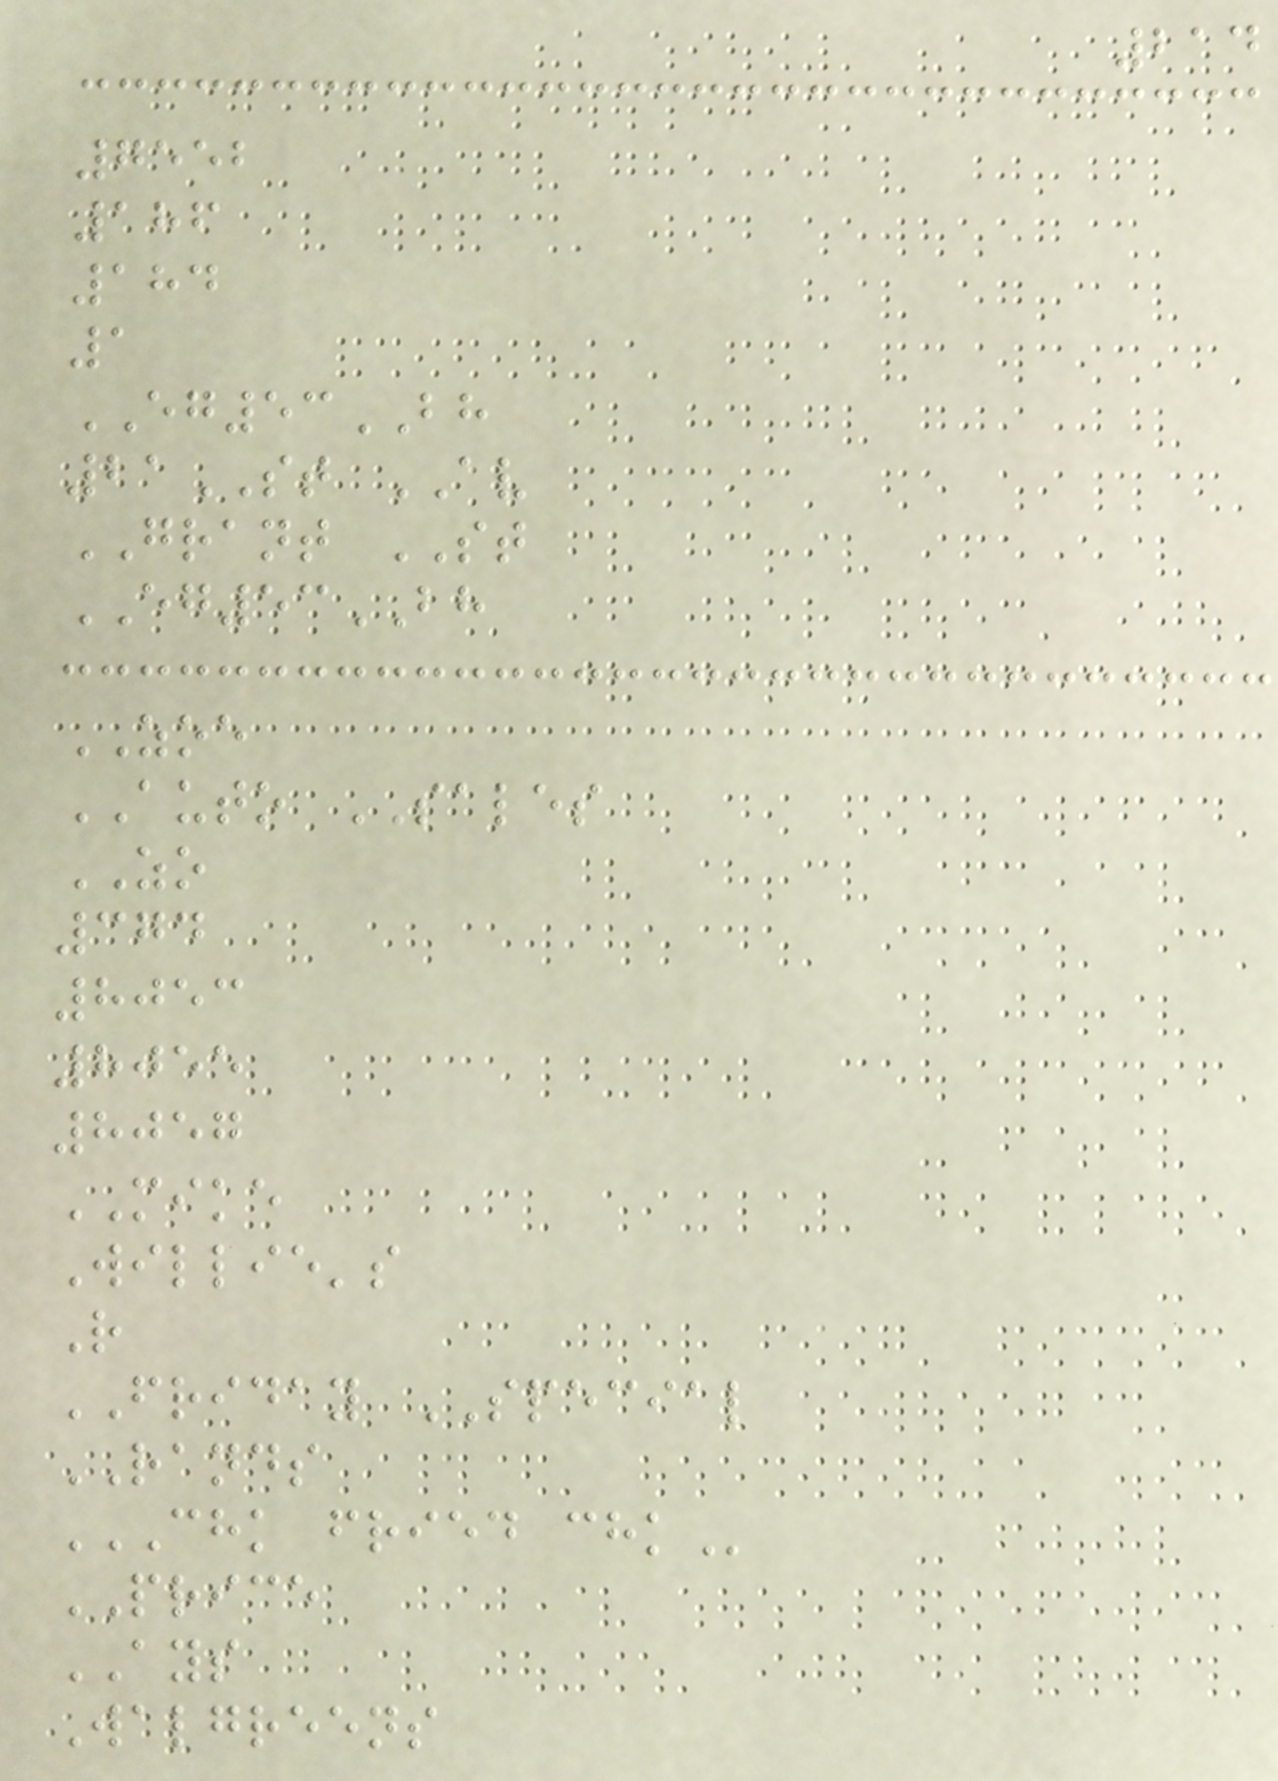214
7552
186
184
1
EG53BH
21ST AV
GRANT ST
EG53BH
ZOE
AUTO SALES
ZO
374
8053
8055
8057
MIKE
Willie's
R
FRIDAY SPECIAL
RANDS
CHK FRIED CHK
PRICE
AYS
Walgreens
